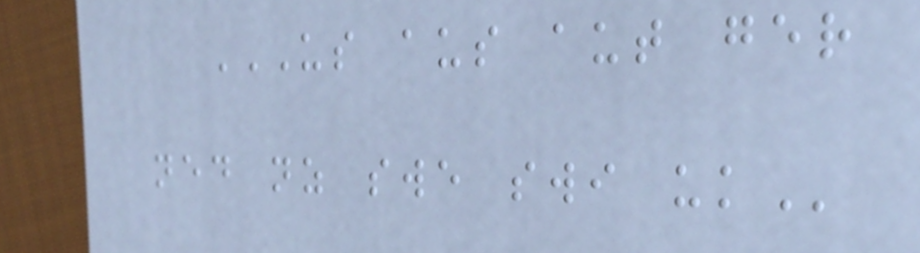US AUS AUT GER
NED NZ SWE SWI UK
